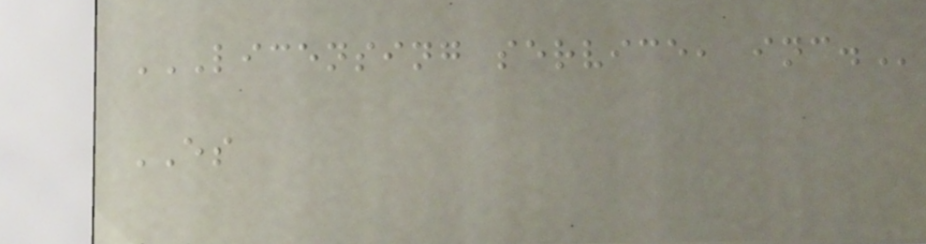LICENSING SERVICE, INC.
ES
